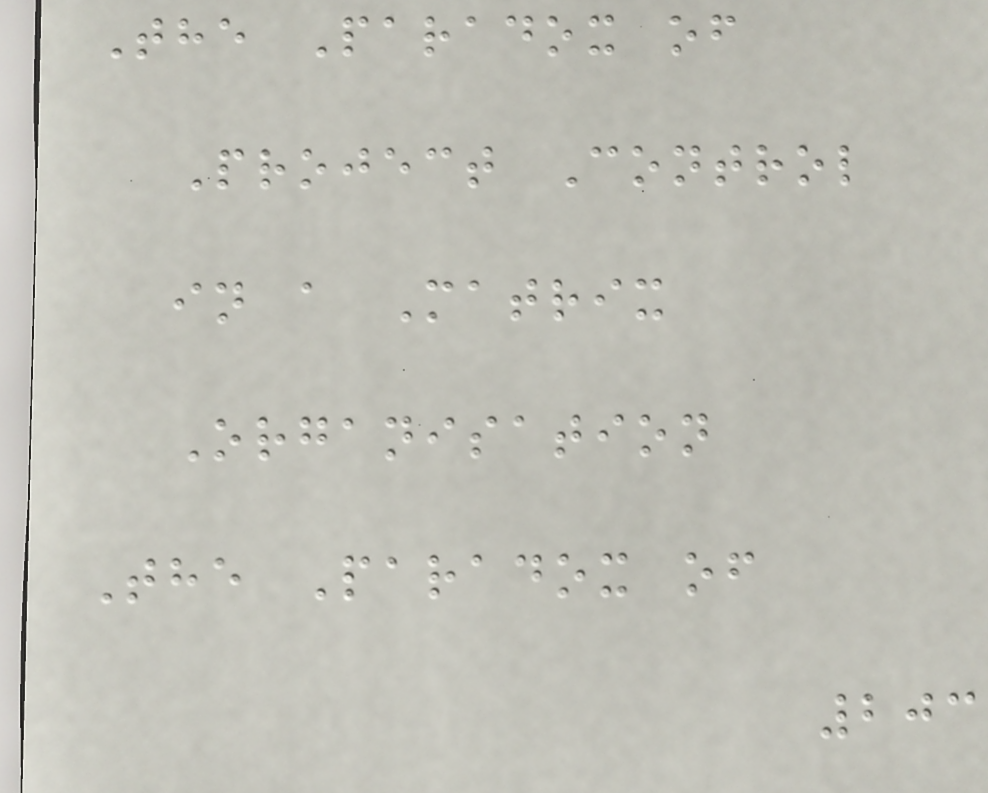The Paradox of
Project Control
in a Matrix
Organisation
The Paradox of
203
